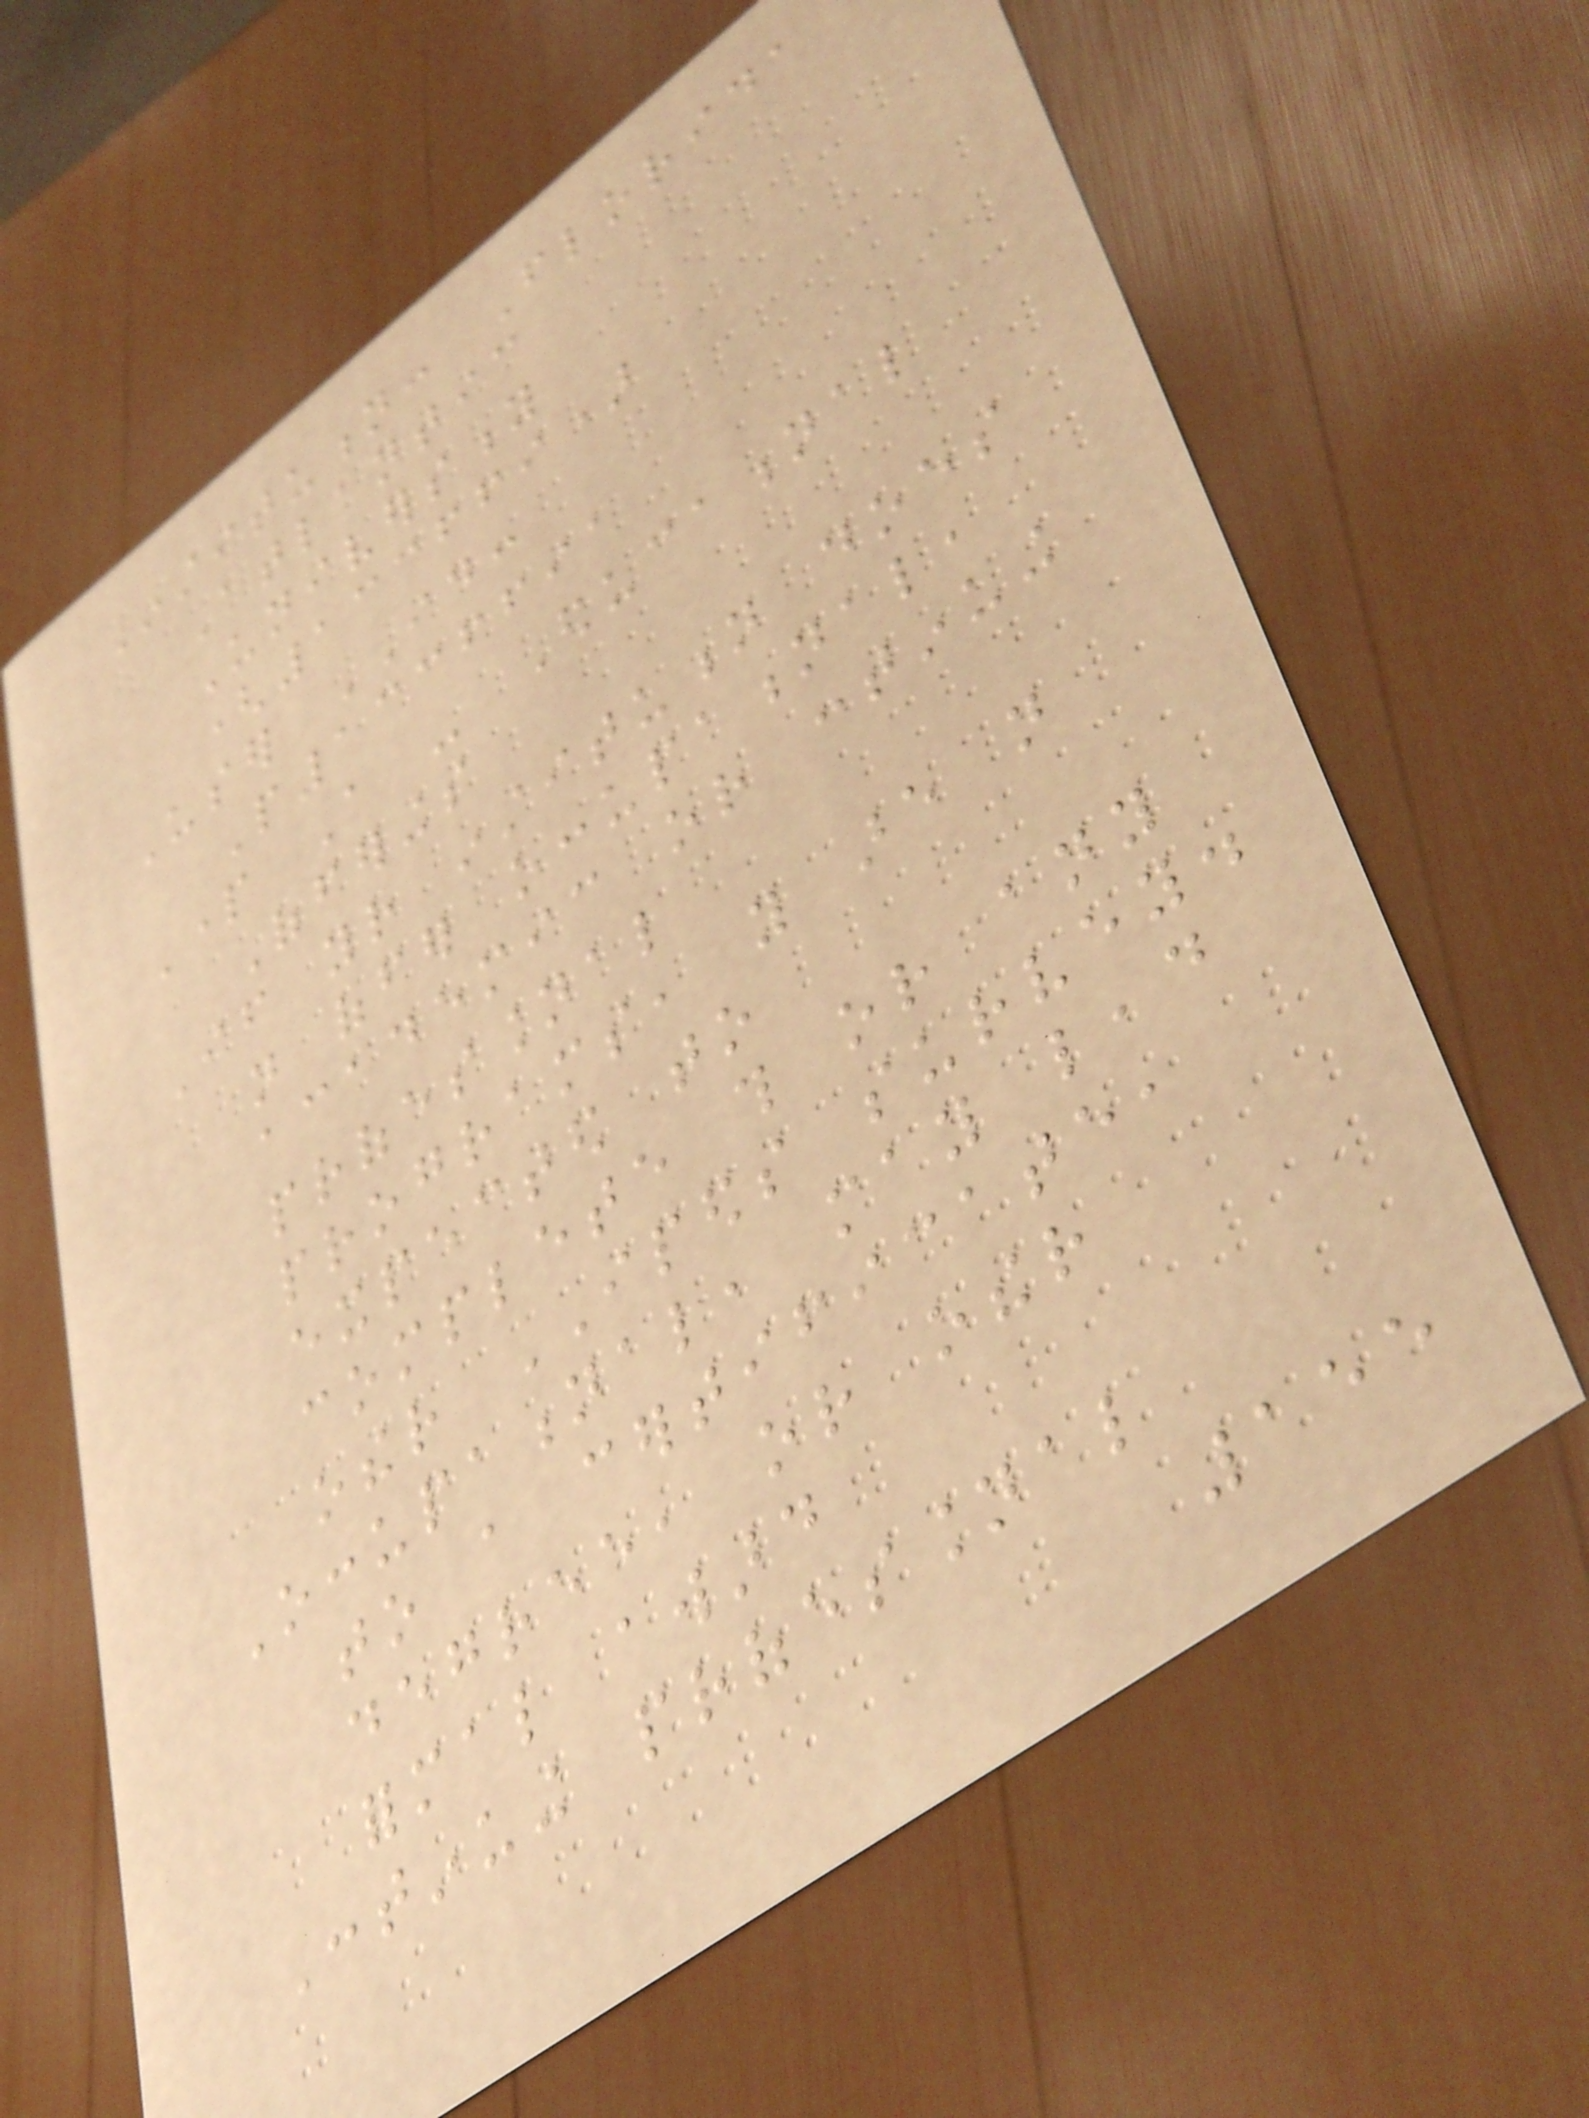Institution: Florida
Atlantic
University
(133669)
User ID:
P1336691
Part A - Educational
Offerings
If your institution does
not offer occupational,
academic or continuing
professional
programs, you are not
expected to
complete this or any
other IPEDS survey.
Occupational, may lead
to a certificate,
degree, or other
formal award
Continuing professional
155
